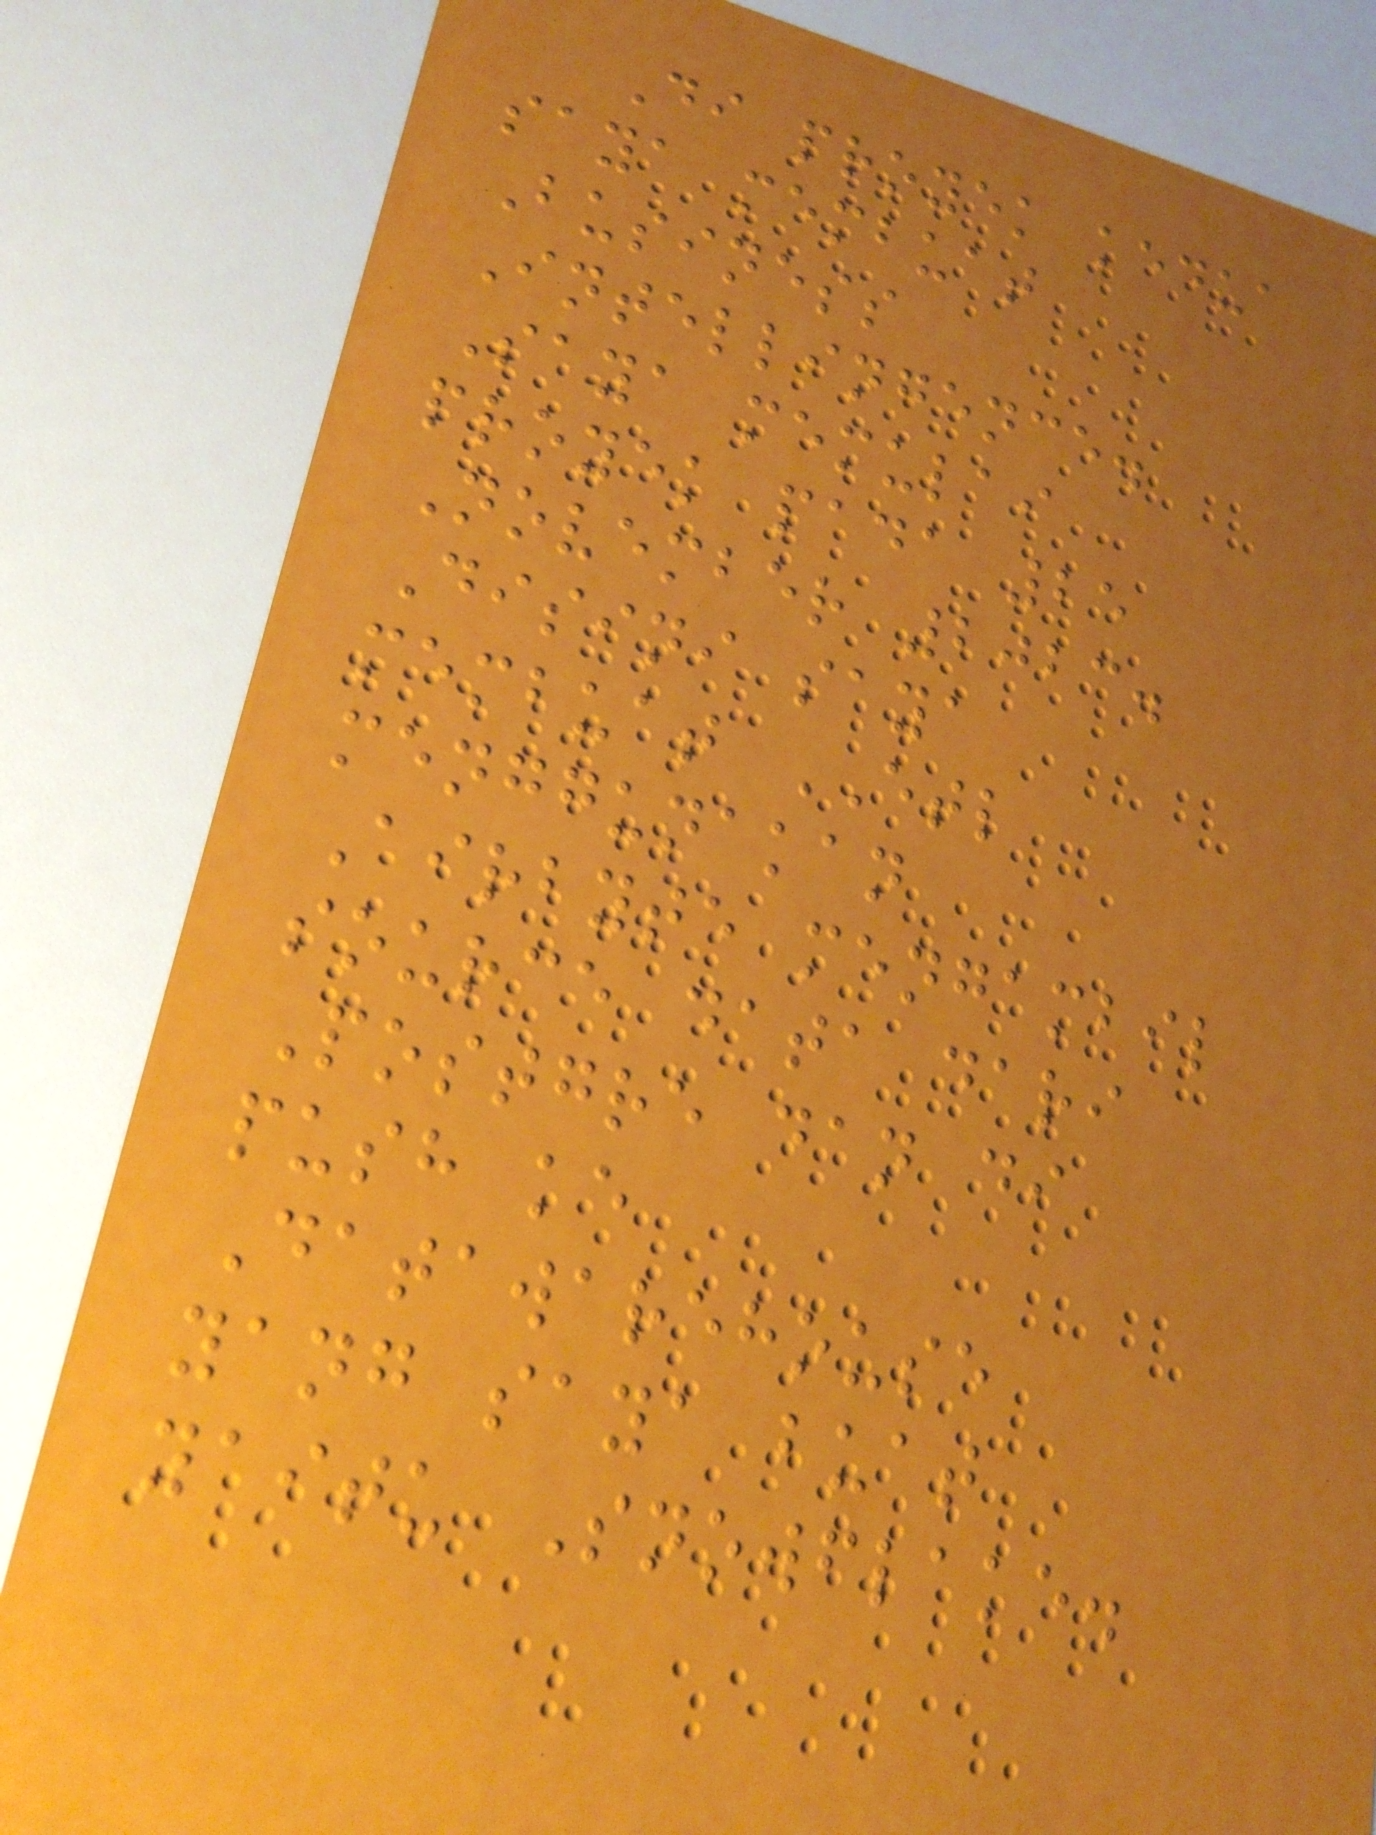Di proyek kedua
saya membuat
Business
Intellingence.
Saya memulai
proyek pada 25
November 2023.
Disini saya
membuat ETL
menggunakan
Airbyte mengambil
source data dari
Postgre dan di
push ke
Datawarehouse
yang saya buat
yaitu Snowflake.
